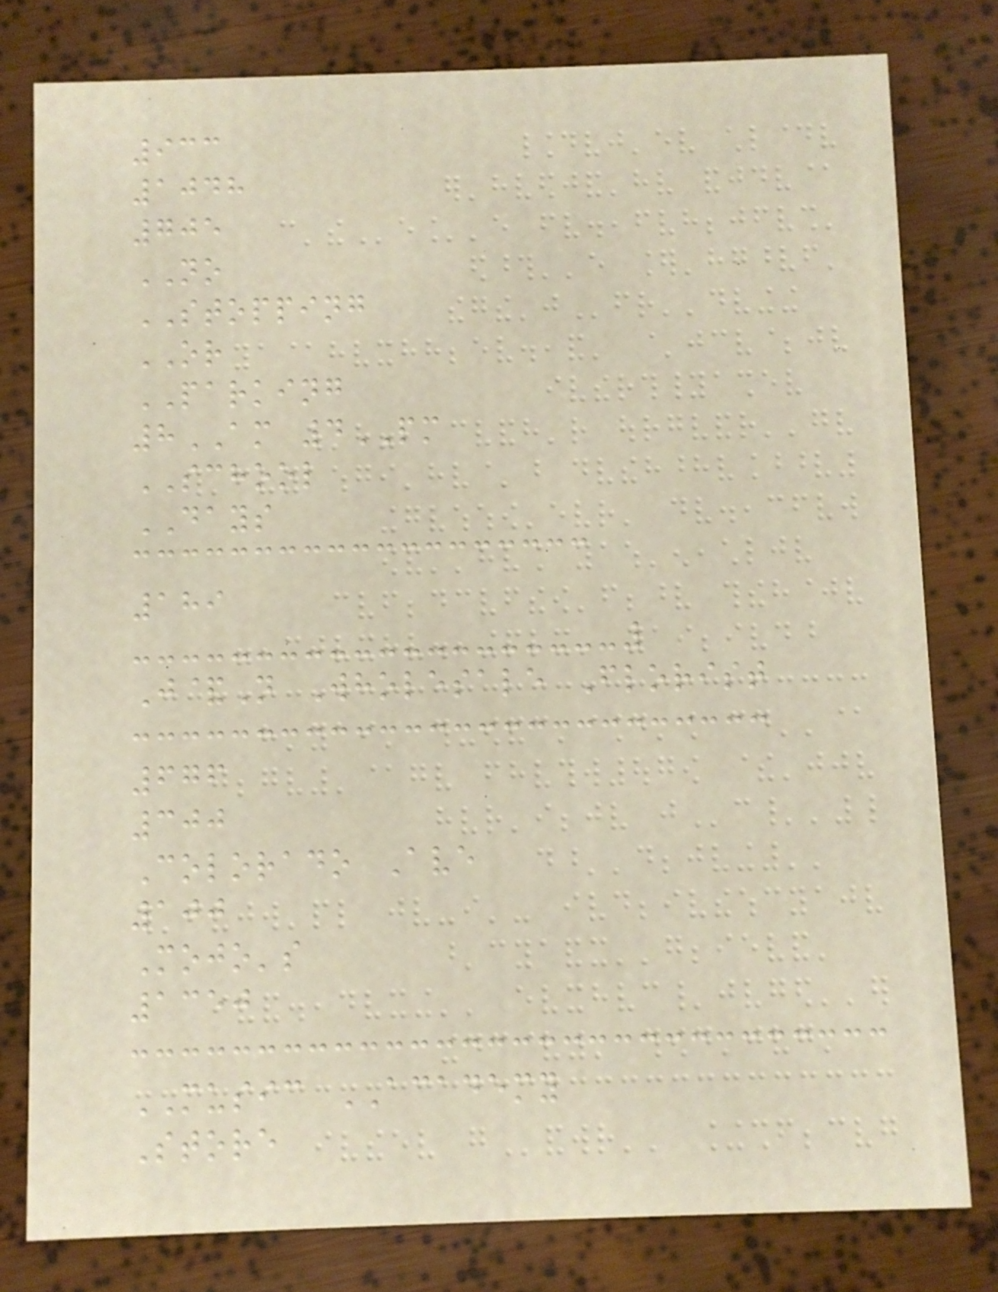933
1048
705
NO
STOPPING
OR
PARKING
8AM 4PM
SCHOOL
DAYS
189
J&N Wholesale Florist
676
300
Colorado Ave
100
Mojo's
1350
MUSIC ACADEMY
Store
